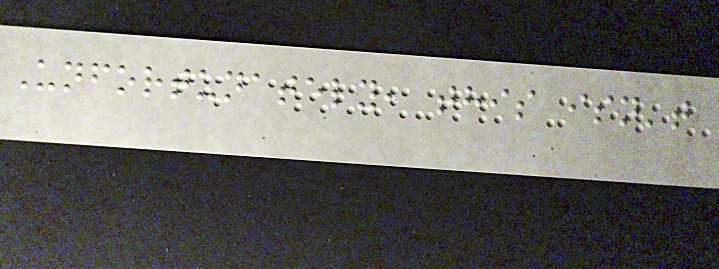Unfortunately, this isn't
